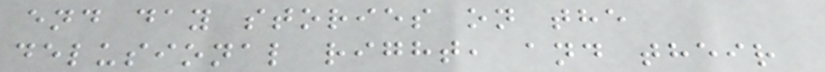end day stories on the
delusional right, and their
